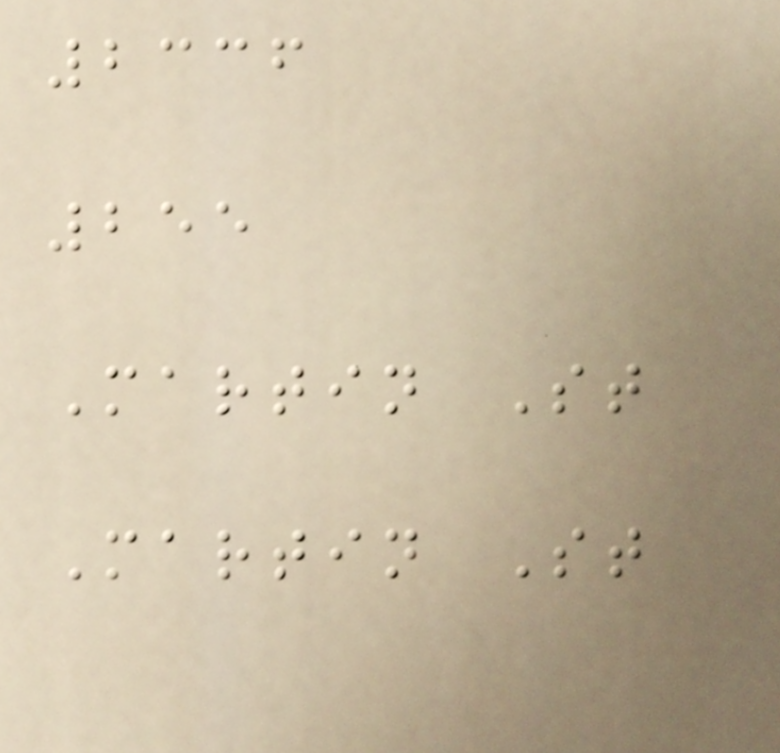2336
255
Martin St
Martin St
